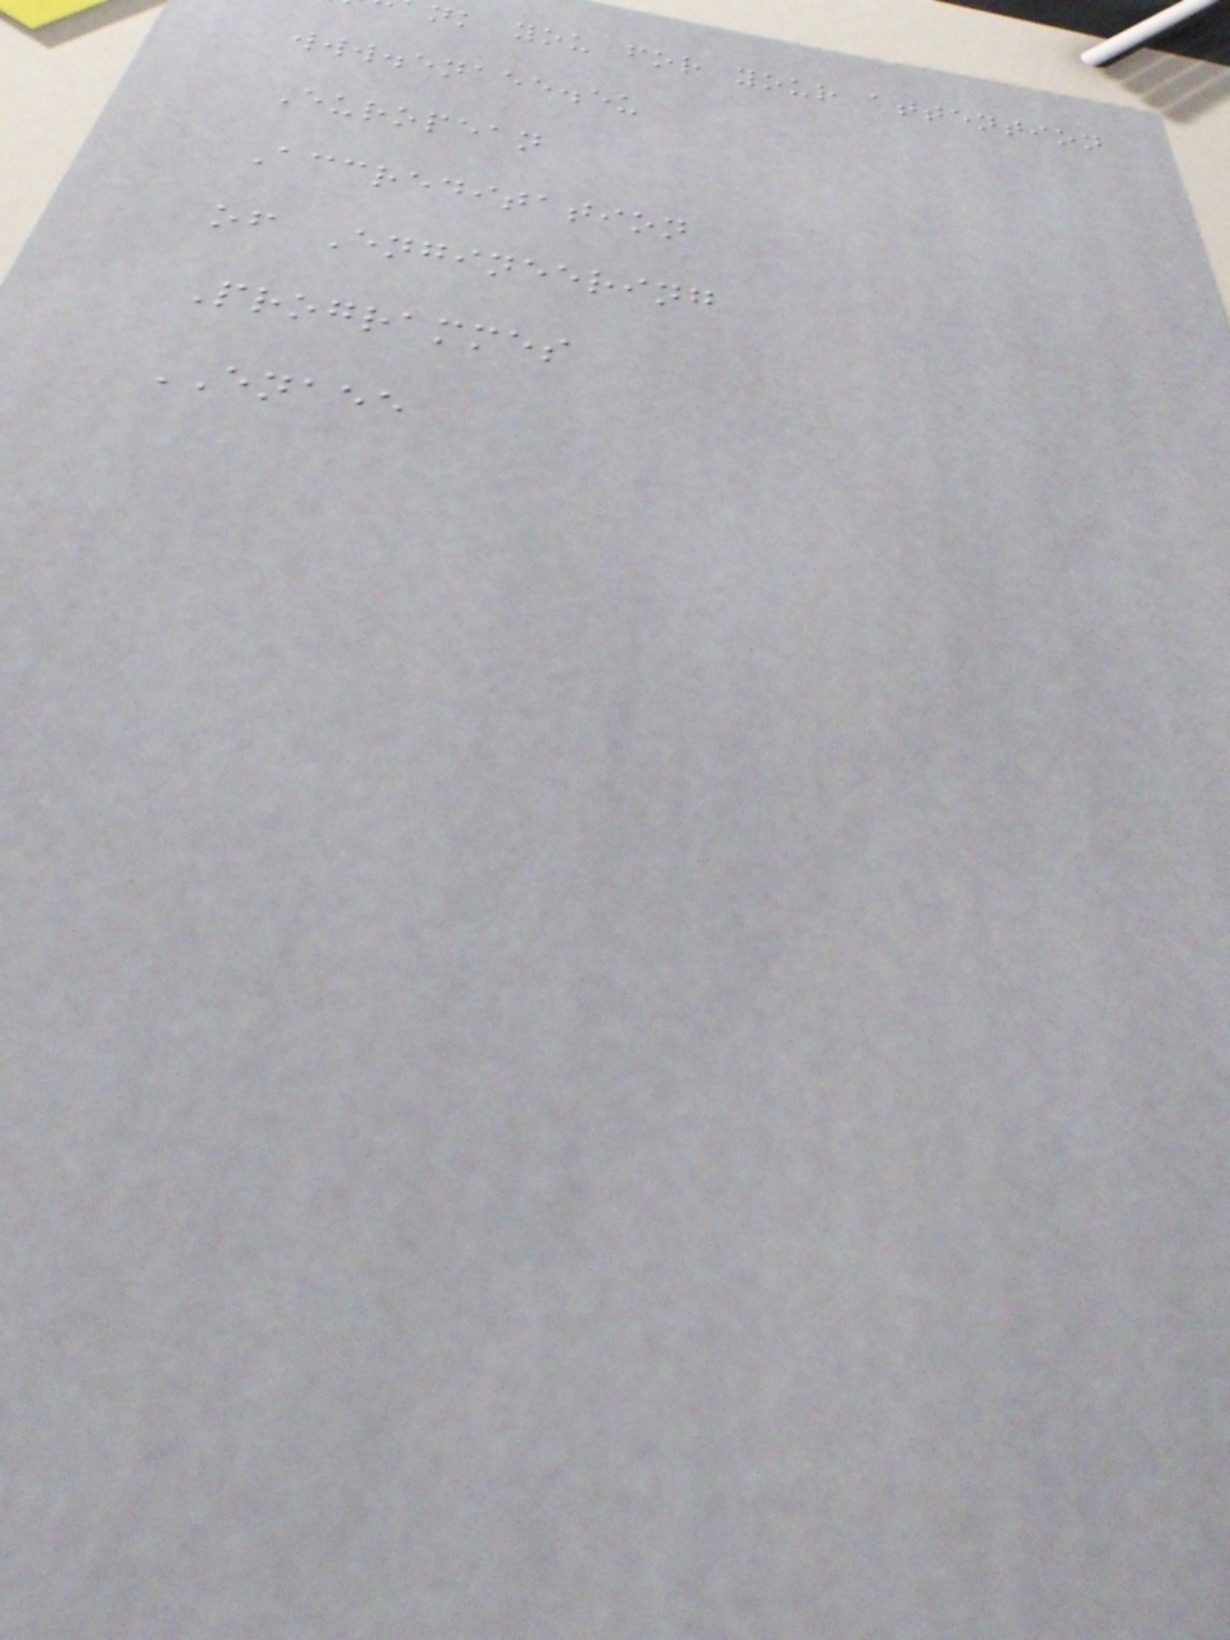nk you for your attention
www.enaee.eu
European
Accreditation
of Engineering
Programmes
ENAEE
